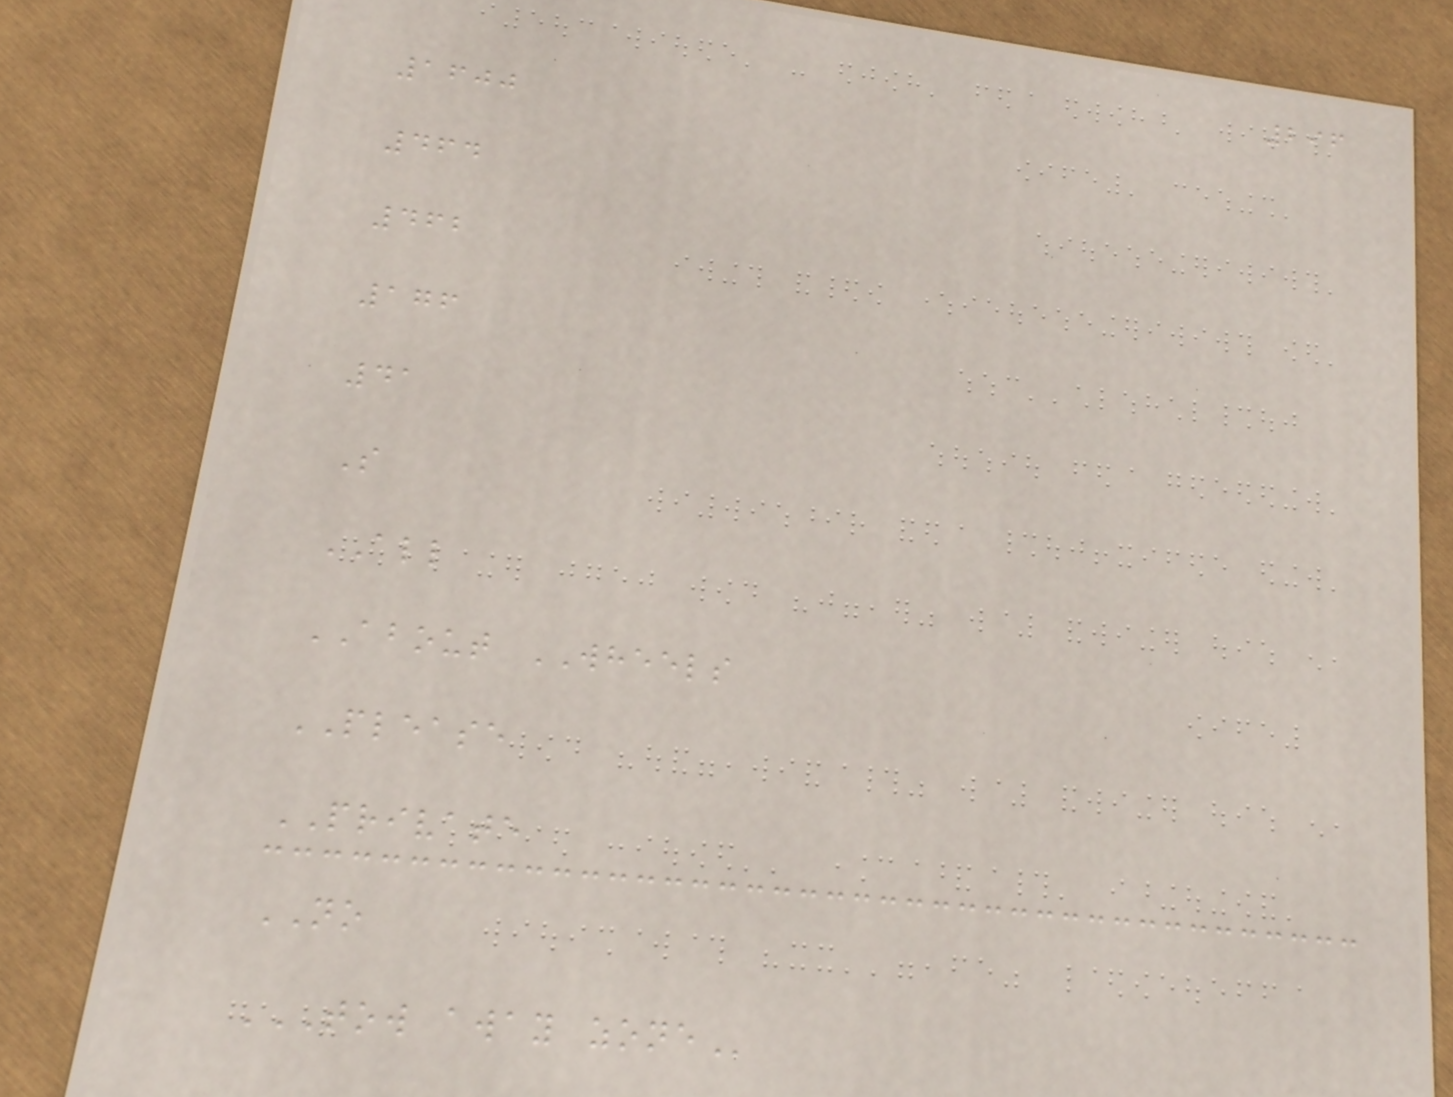296
1600
464
462
176
41
S
ALL
ABOUT WHEELS
PLEASE
PRIVATE
NO
TOW AWAY ZONE
